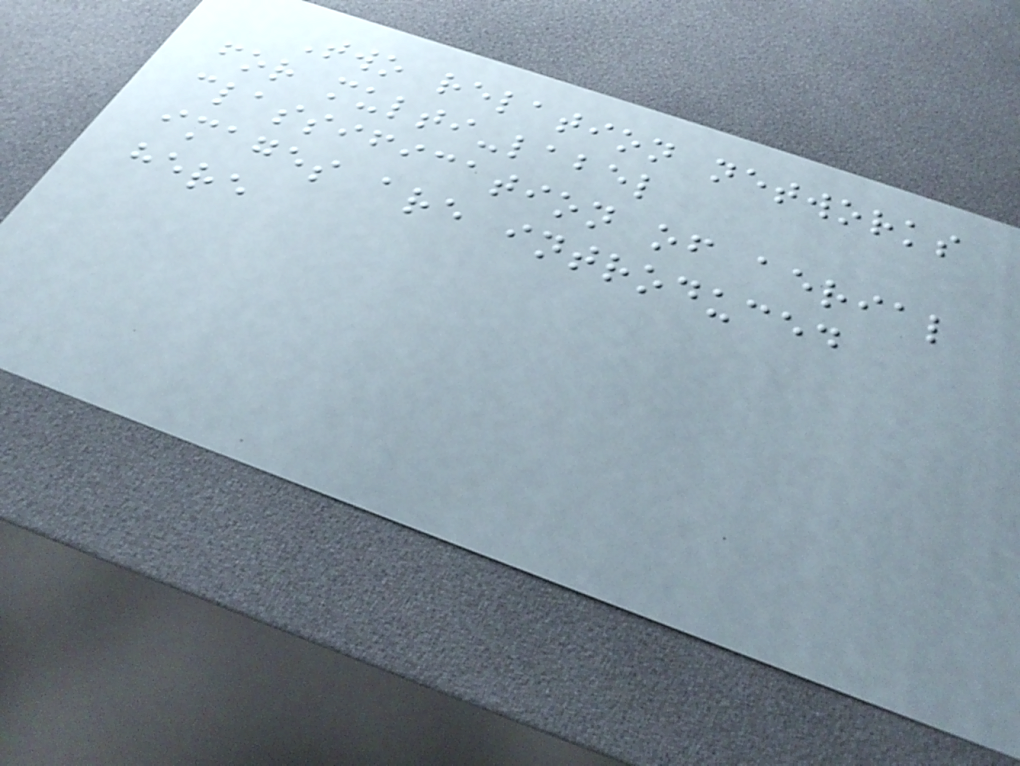Two relation networks
for multi-label
classification of aerial
images are introduced
here
